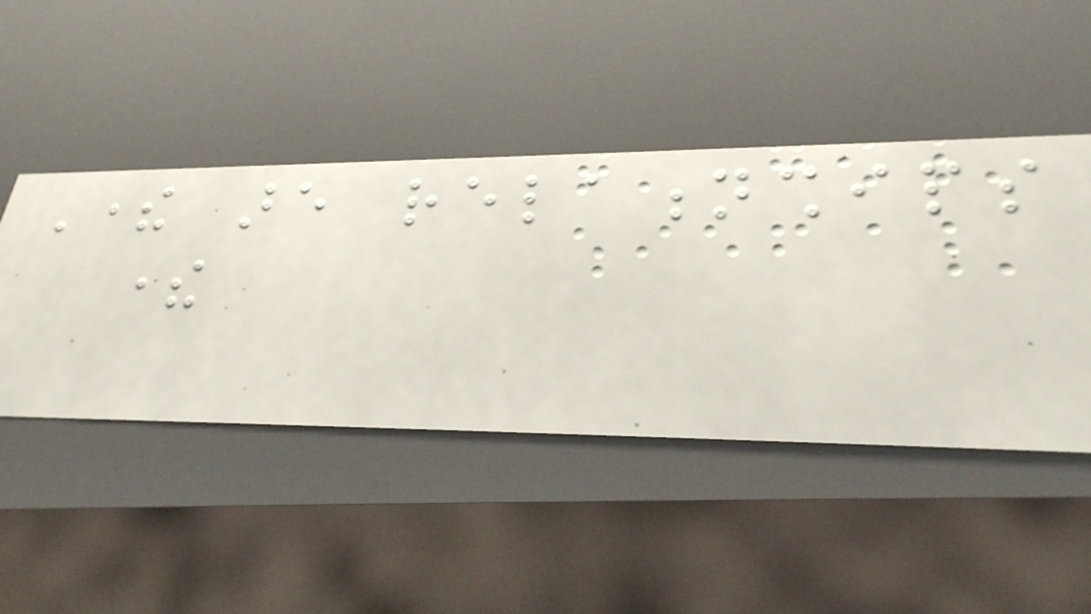There are relationships
there
